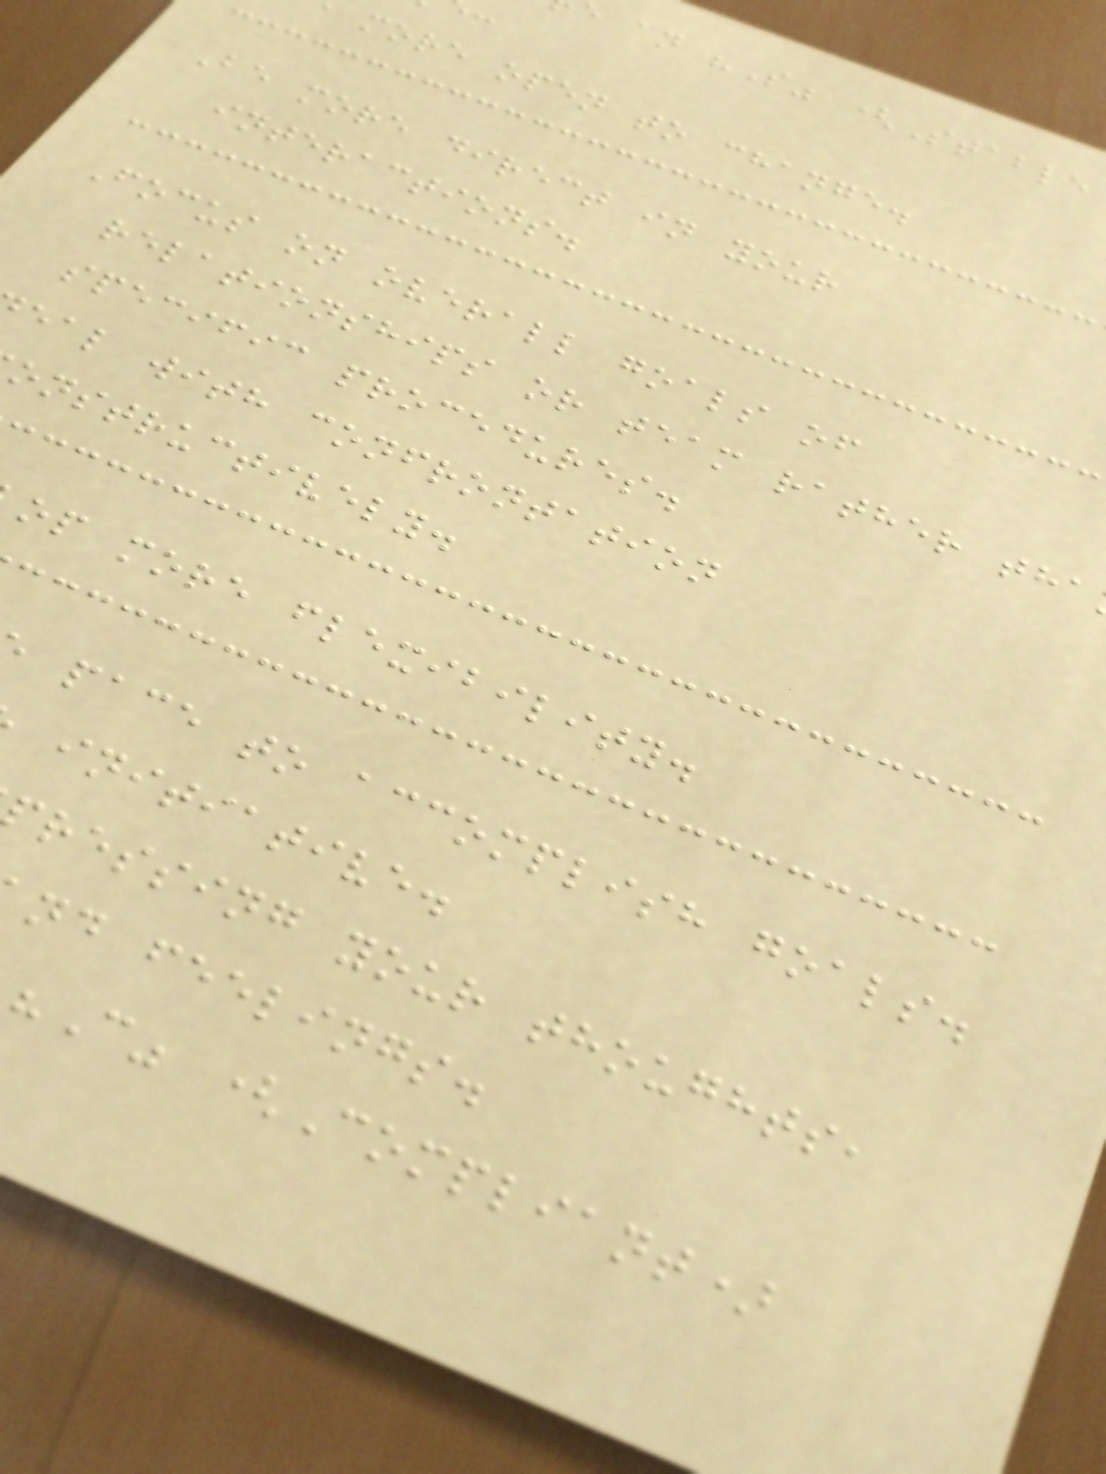e an "S" (Stable
more open to change.
Be more direct in your
interactions.
Focus on overall goals of
relationships or team rather tha
specific procedures.
eal with confrontation
onstructively.
op more flexibility.
pace to accomplish goals.
initiative.
pressing your thoughts,
nd feelings.
"C" (Compliant)
